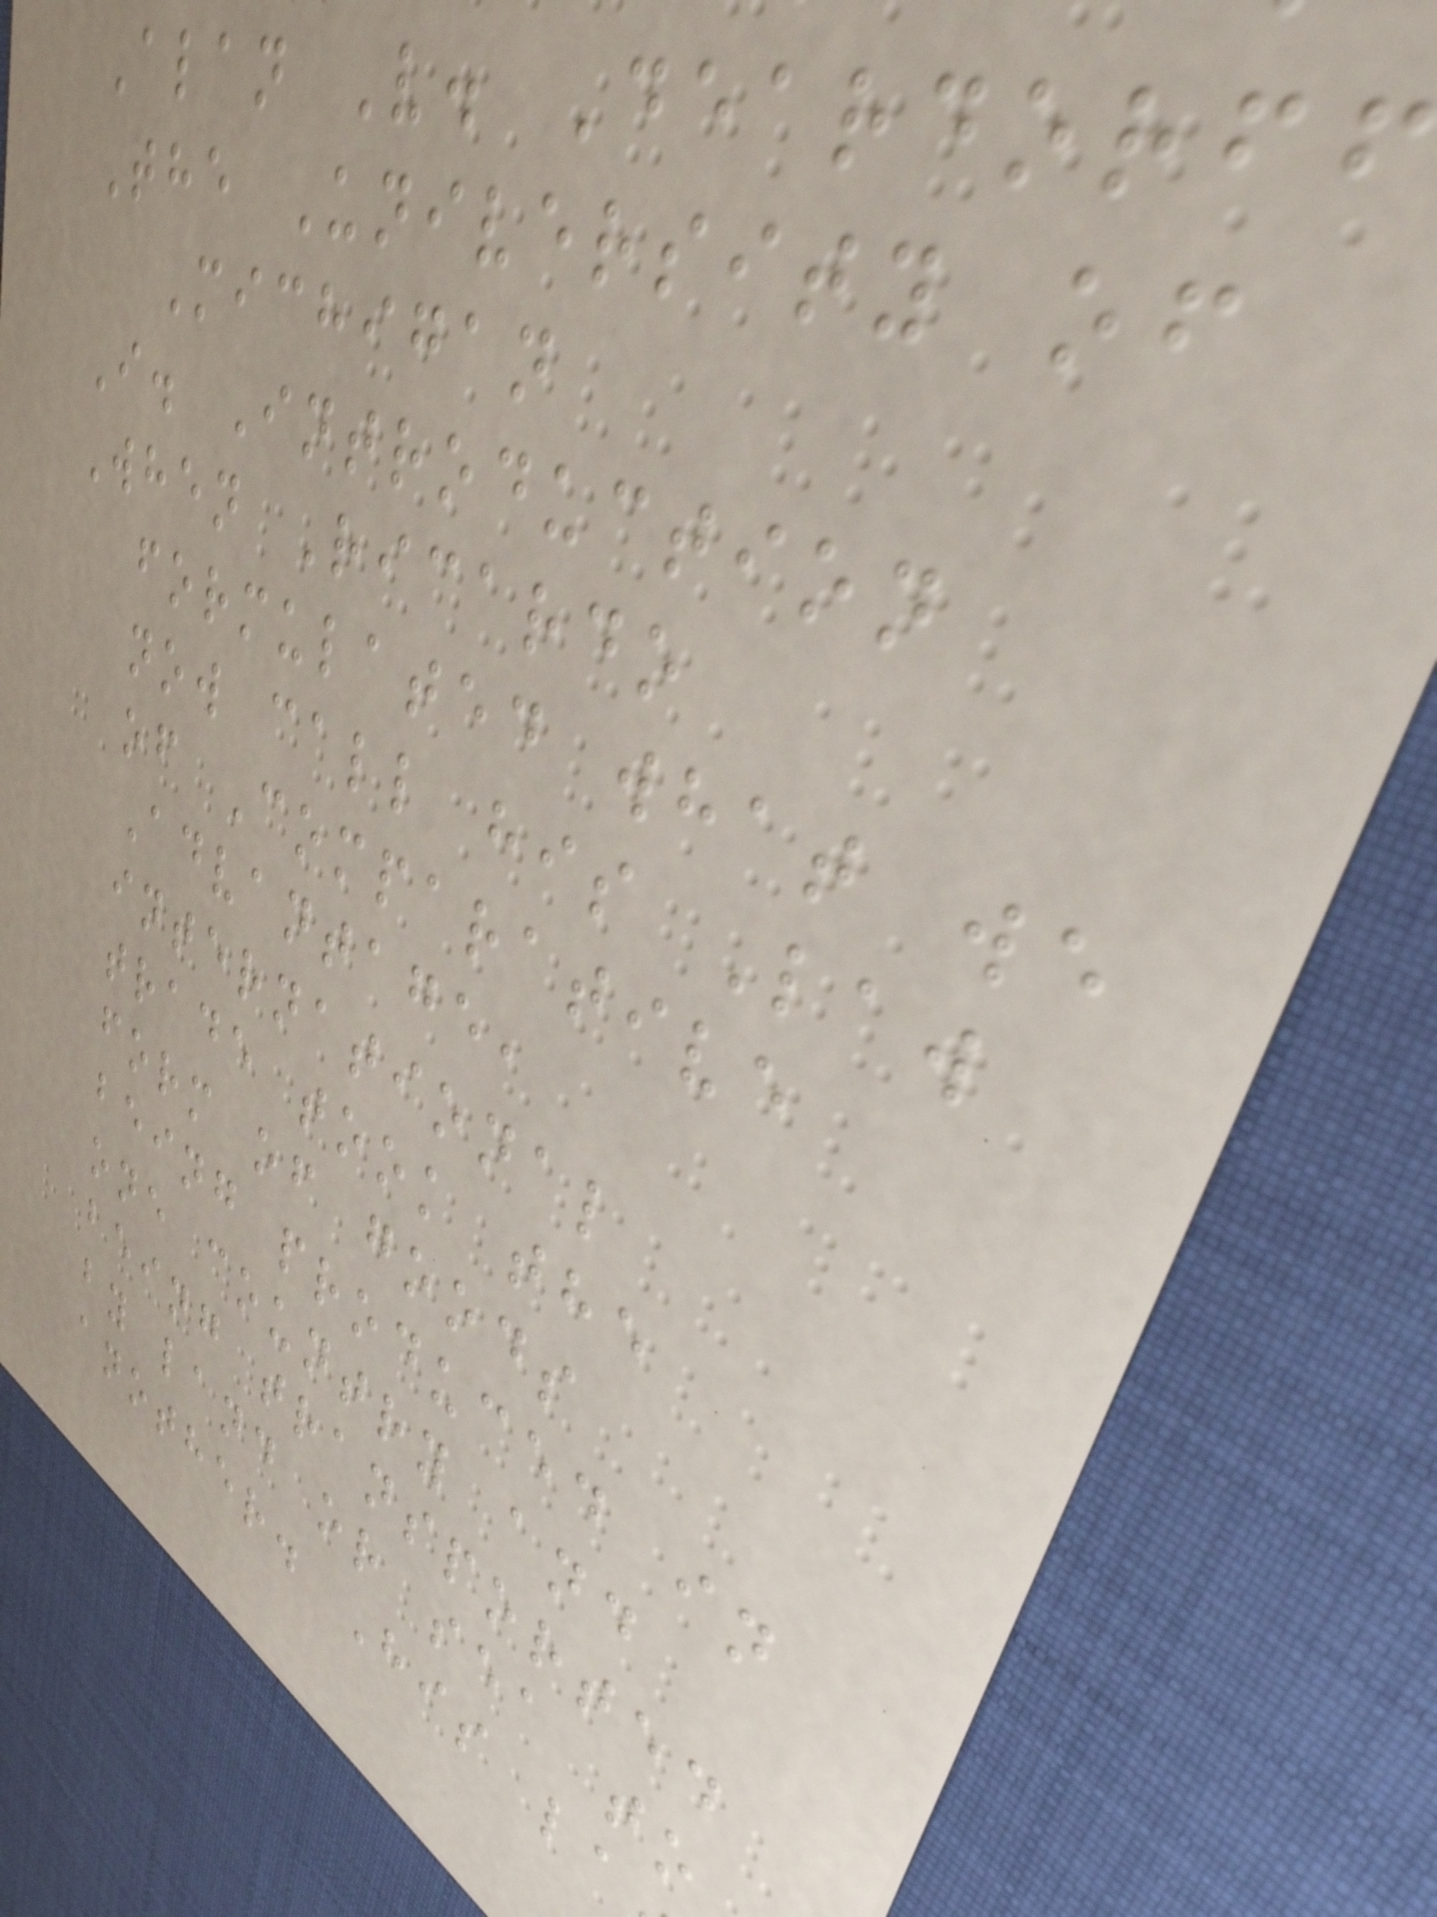Alan V. Deardorff
The University of
Michigan
I. Introduction
When Ricardo
formulated what we
now call his Law
of Comparative
Advantage,
international
trade took the
form of goods
being produced in
one country and
being transported
by land or sea to
another. His la
